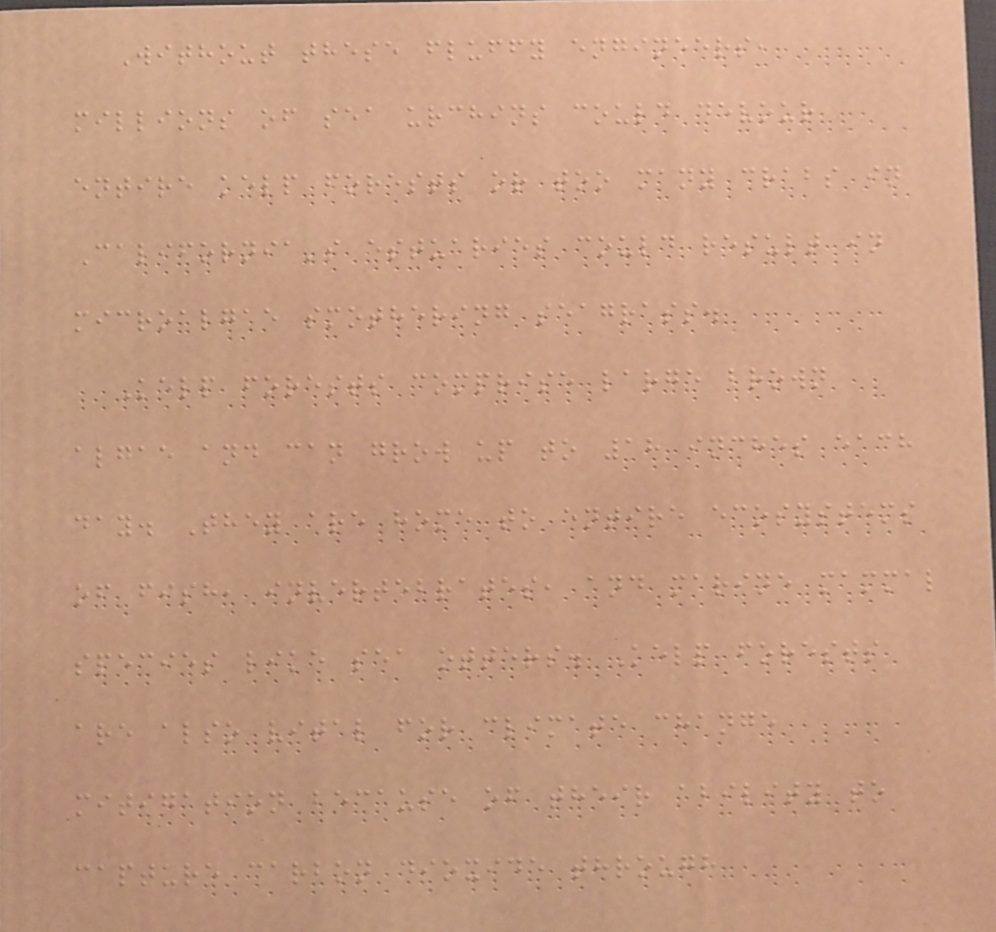Without these fluffy engineers,
millions of sea urchins could devour
entire kelp forests or too many crabs in
California's estuaries could result in
microalgae smothering seagrass.
Kelp forests comprise large brown
algae and can grow up to 18 inches each
day. They are home to entire ecosystems
of fish, invertebrates, and marine mammal
species like sea otters. Kelp forests
are also vital for climate change
mitigation because of their ability to
capture carbon dioxide through
